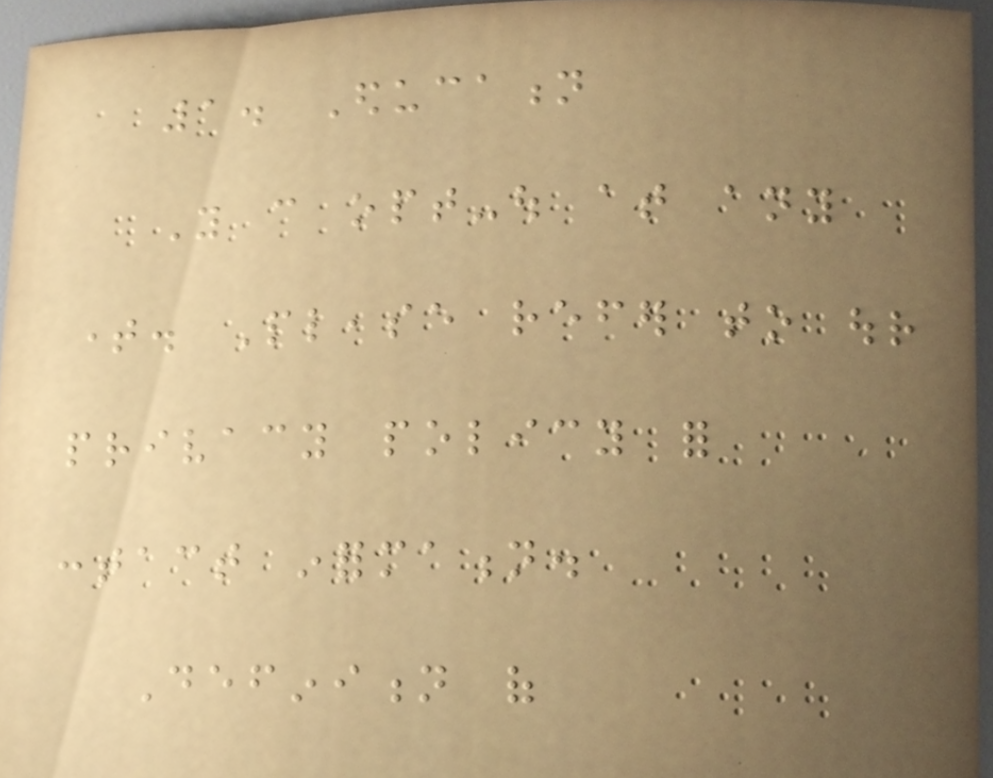1. Education
You can opt-out at any
time. Please refer to our
privacy policy for
contact information.
Definition of
